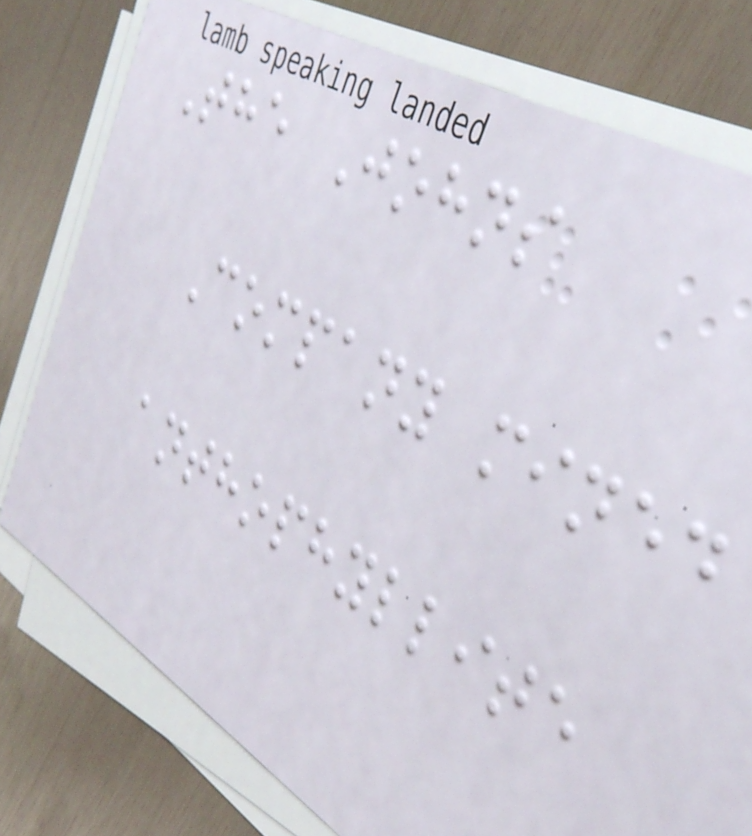The Johns
Company mined
anthophyllite
